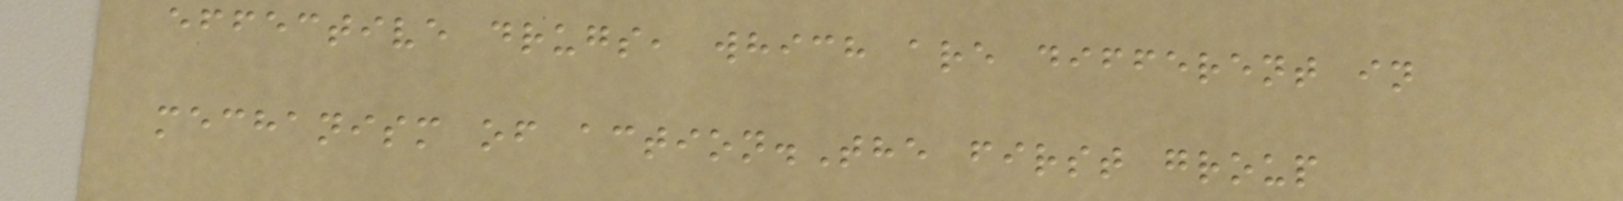effective drugs, which are different in
mechanism of action.The first group
